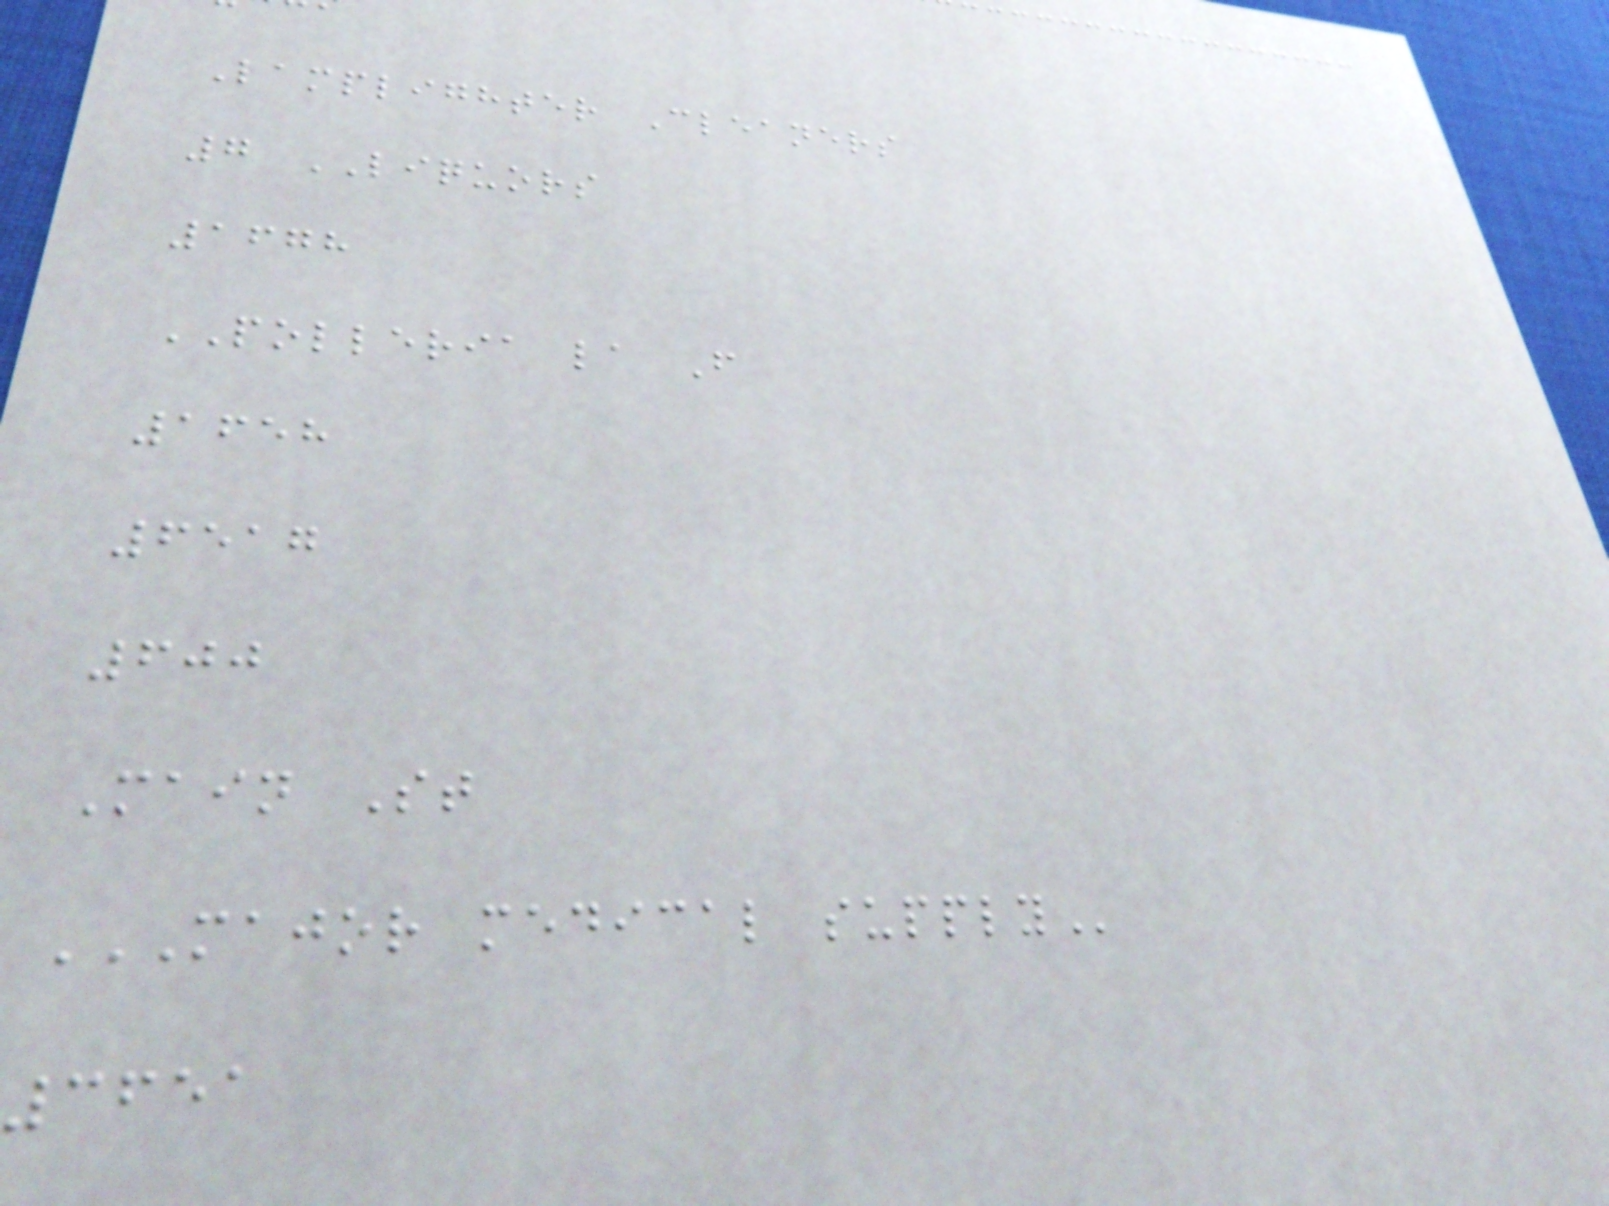Lamplighter Cleaners
7 LIQUORS
1678
POLLERIA la F
1658
6517
600
Main St
MAJOR MEDICAL SUPPLY
3651
